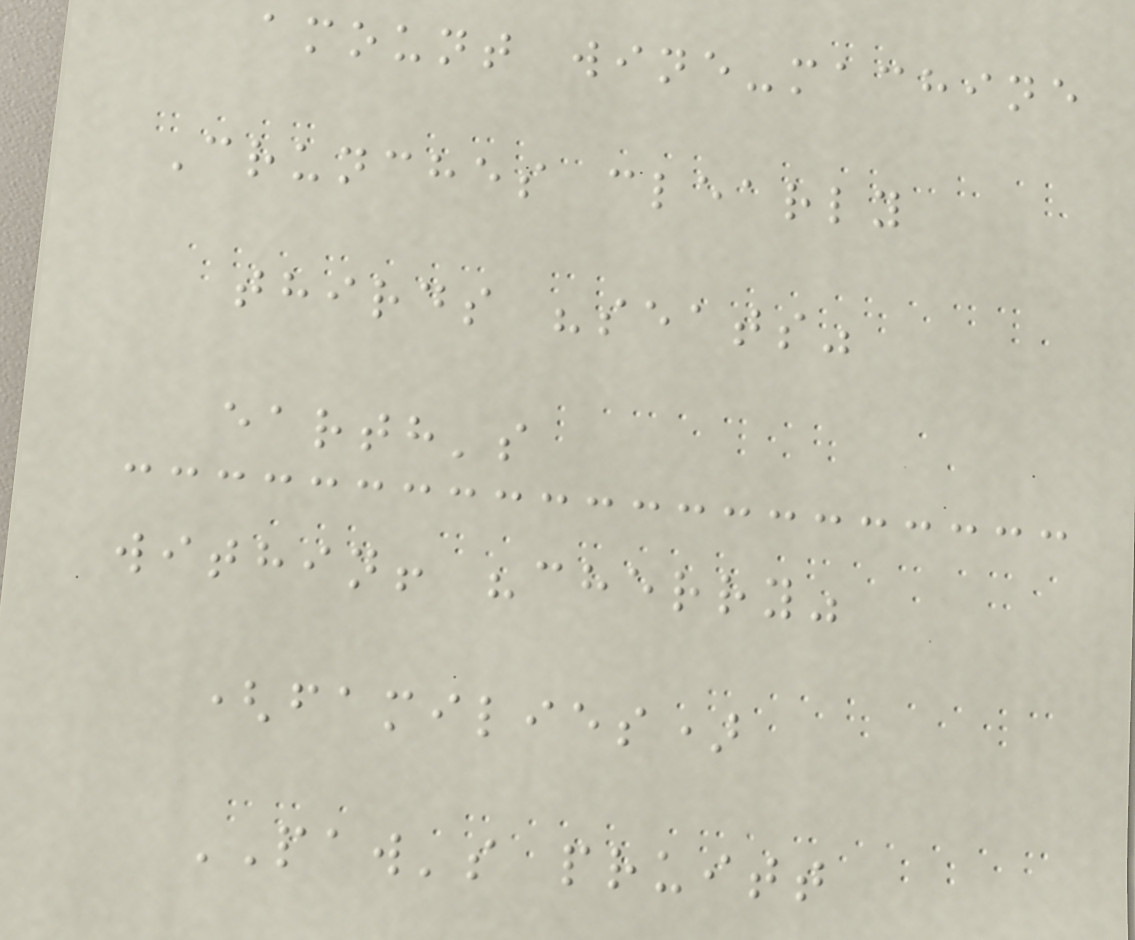amount wine-machine
Crunches clearly
thirds "seats"
earth's
within! "cherry"
(families)
PAW's pruitt
